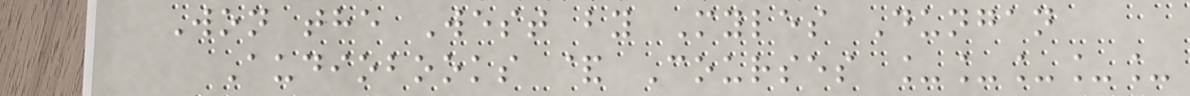Won the West by Myles Dungan
Audiobooks & Courses _____
